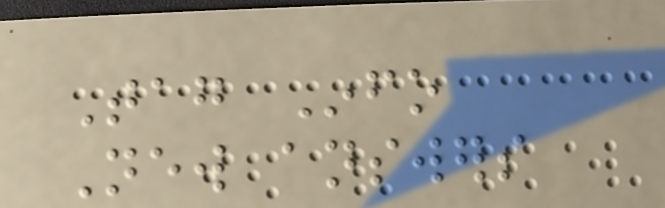Tag Info
New answers
